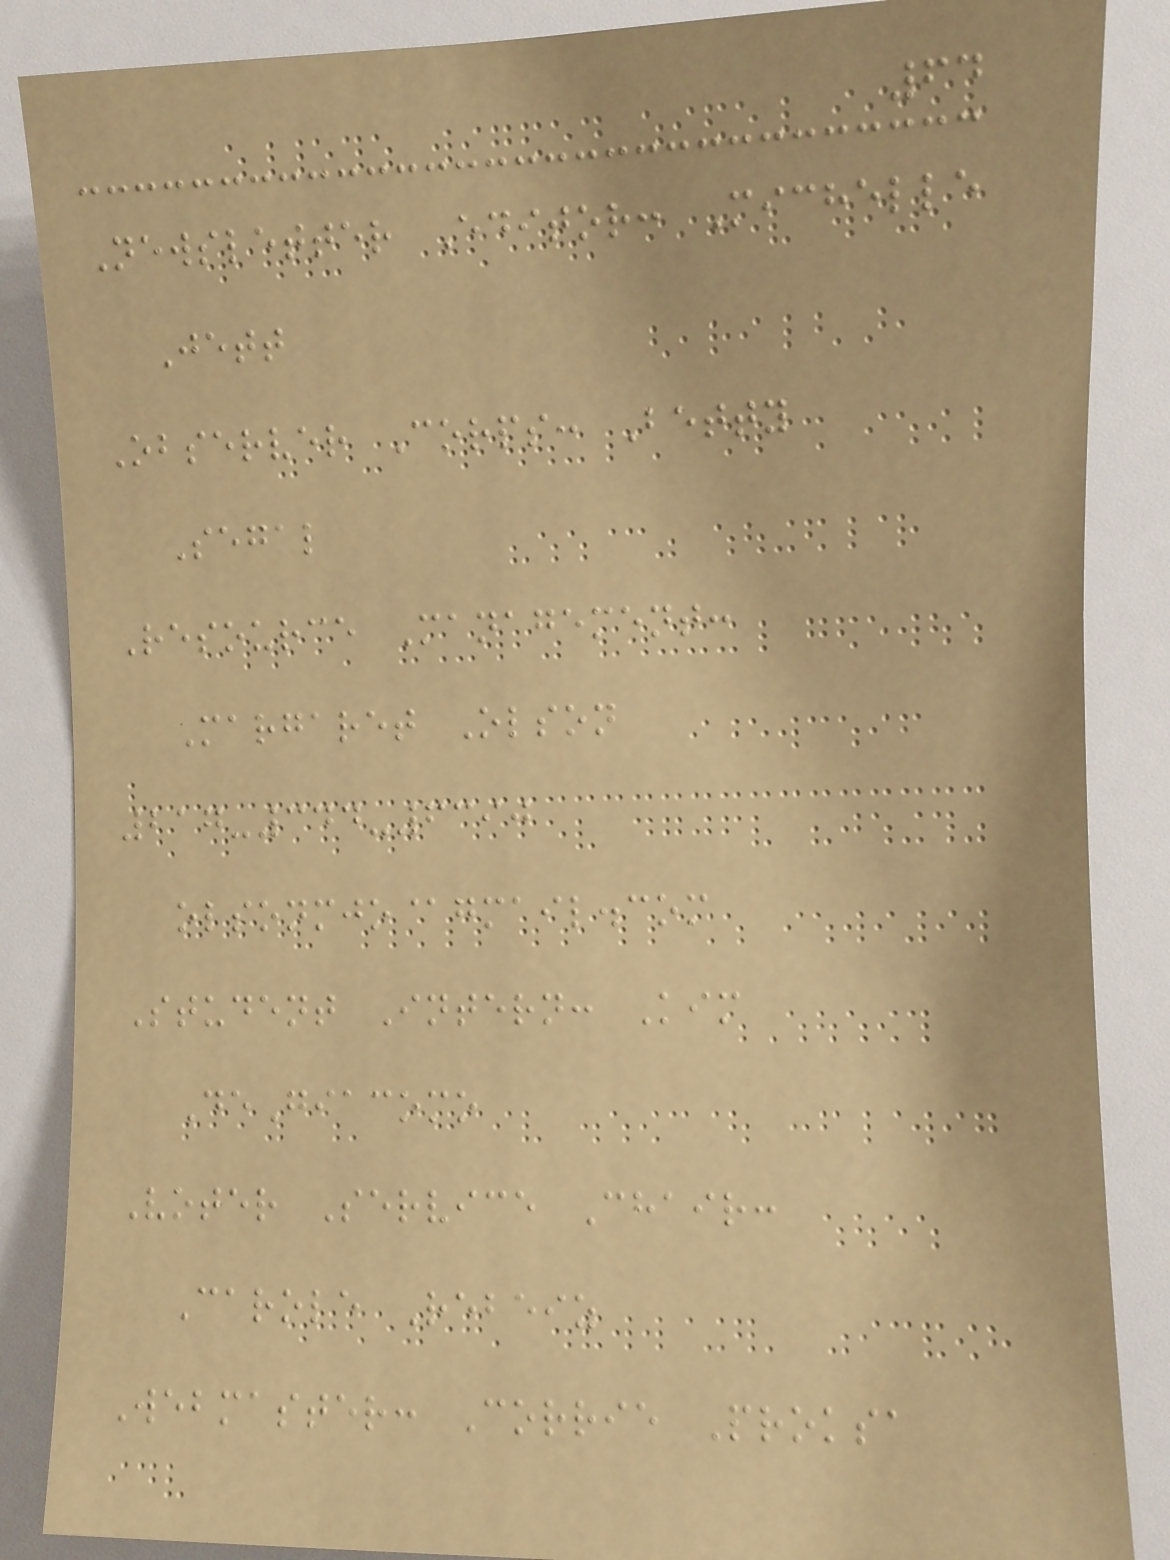64
Newsletter Editor: Michelle
Jett
Observer Corps: Betty
Segal
Resource Management:
Margaret Olson
217-344-6390
olsonmjo@gmail.com
Student Intern: Kim
DeGiacomo
Voter Service Chair:
Carole Rebeiz
Webmaster: Corrie Proksa
